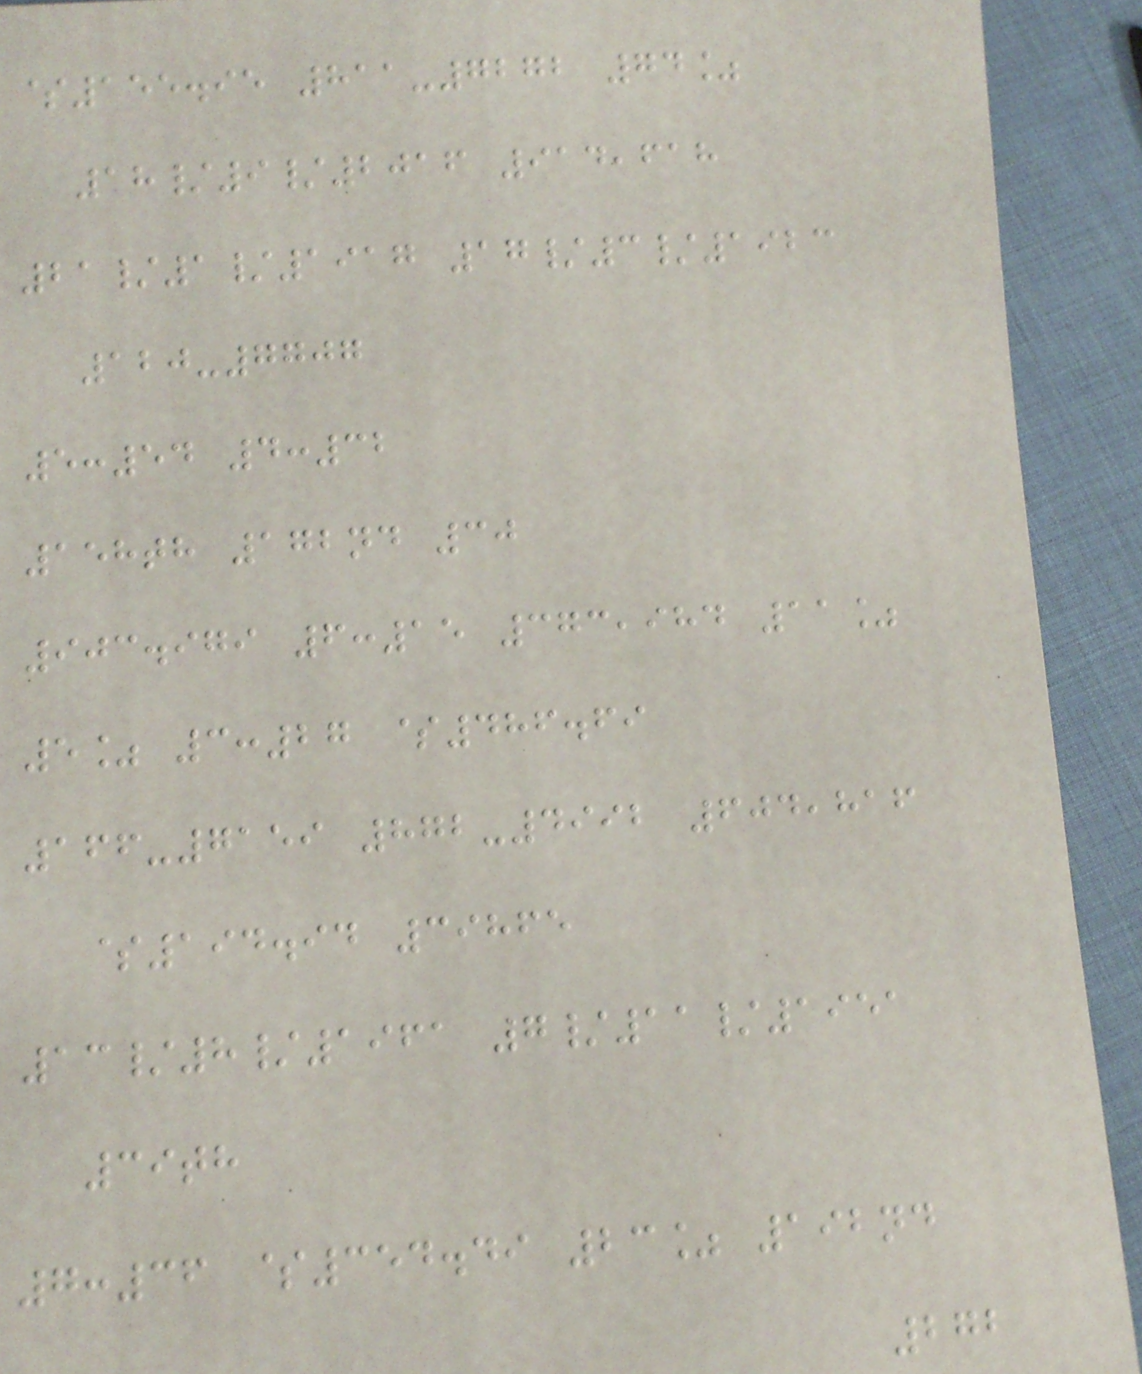$155.95 811-7272 74%
18/9/2016 914,618
21/1/1917 17/3/1923
120-7707
5:54 4:32
158th 172nd 30
903.979 6:15 373,984 11%
5% 3:27 $486.69
166-7159 872-4992 604,816
$194.94 39865
13/8/1961 7/11/1951
39th
7:36 $354.49 23% 192nd
272
